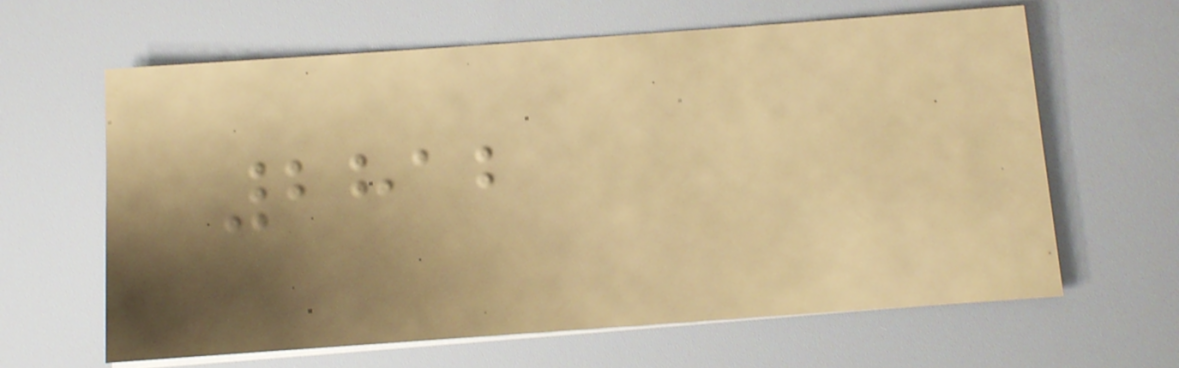2812
